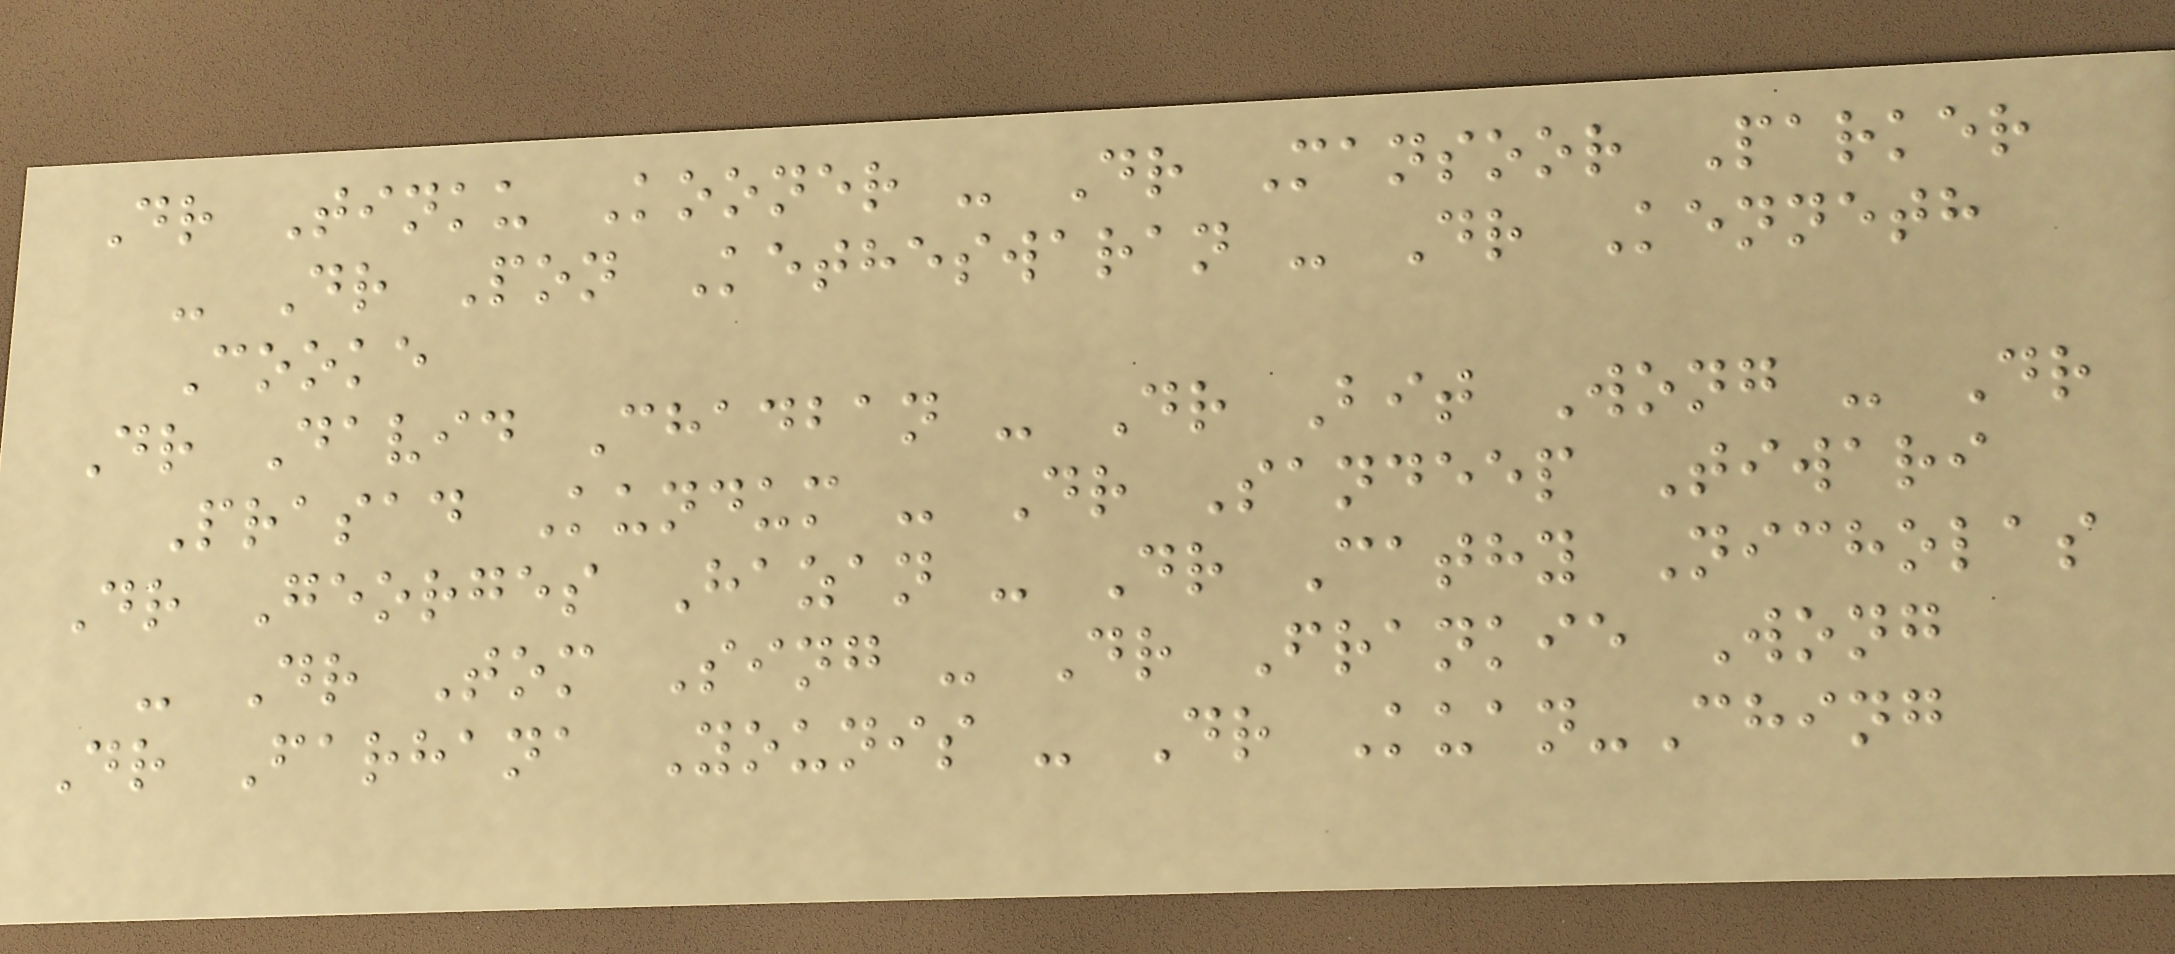Dr Tinku Kooner - Dr Mansoor Parker
- Dr Pon Ketheswaran - Dr Kenneth
Cooke
Dr David Chadban - Dr Bit Wong - Dr
Prasad Kundum - Dr Sandeep Tiwari
Dr Georges Hazan - Dr Cathy Nicholas
- Dr Tom Sing - Dr Frankie Wong
Dr Farhana Younis - Dr Kuan-Ching
